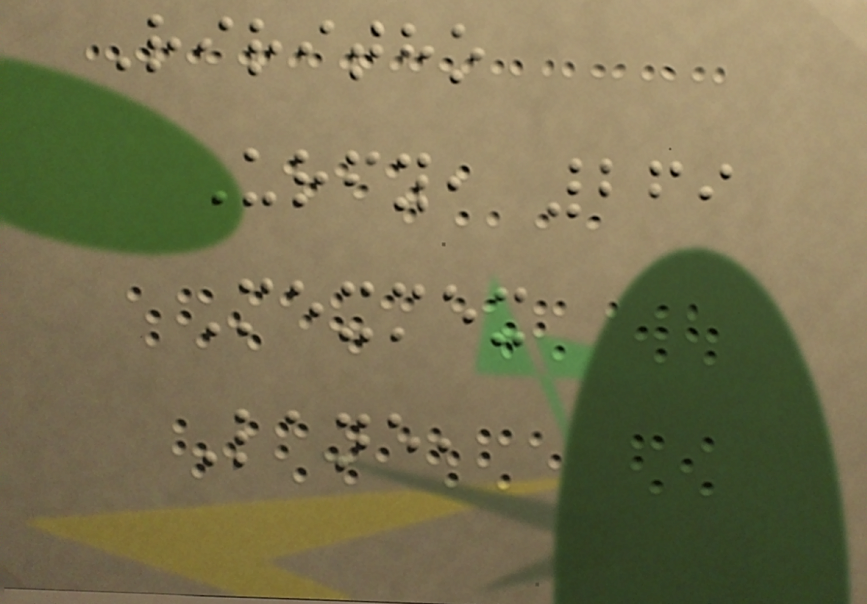Riritho
Urfy, 269
Mexmex
Lane,
